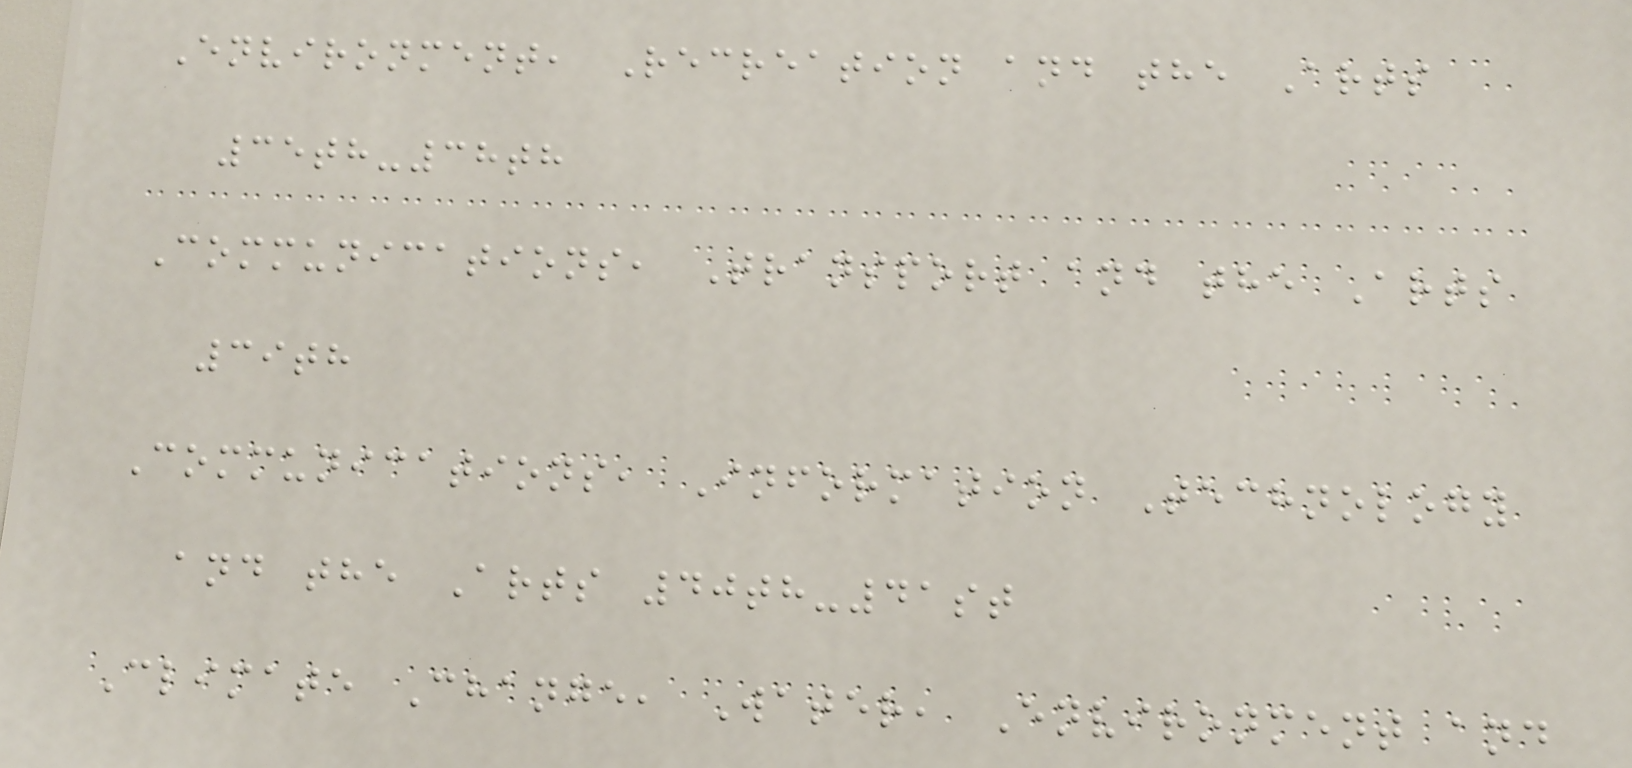Environment, Recreation and the Arts
35th-38th
Communications, Transport and the Arts
39th
Communications, Information Technology
and the Arts 40th-41st
Climate Change, Water, Environment and
